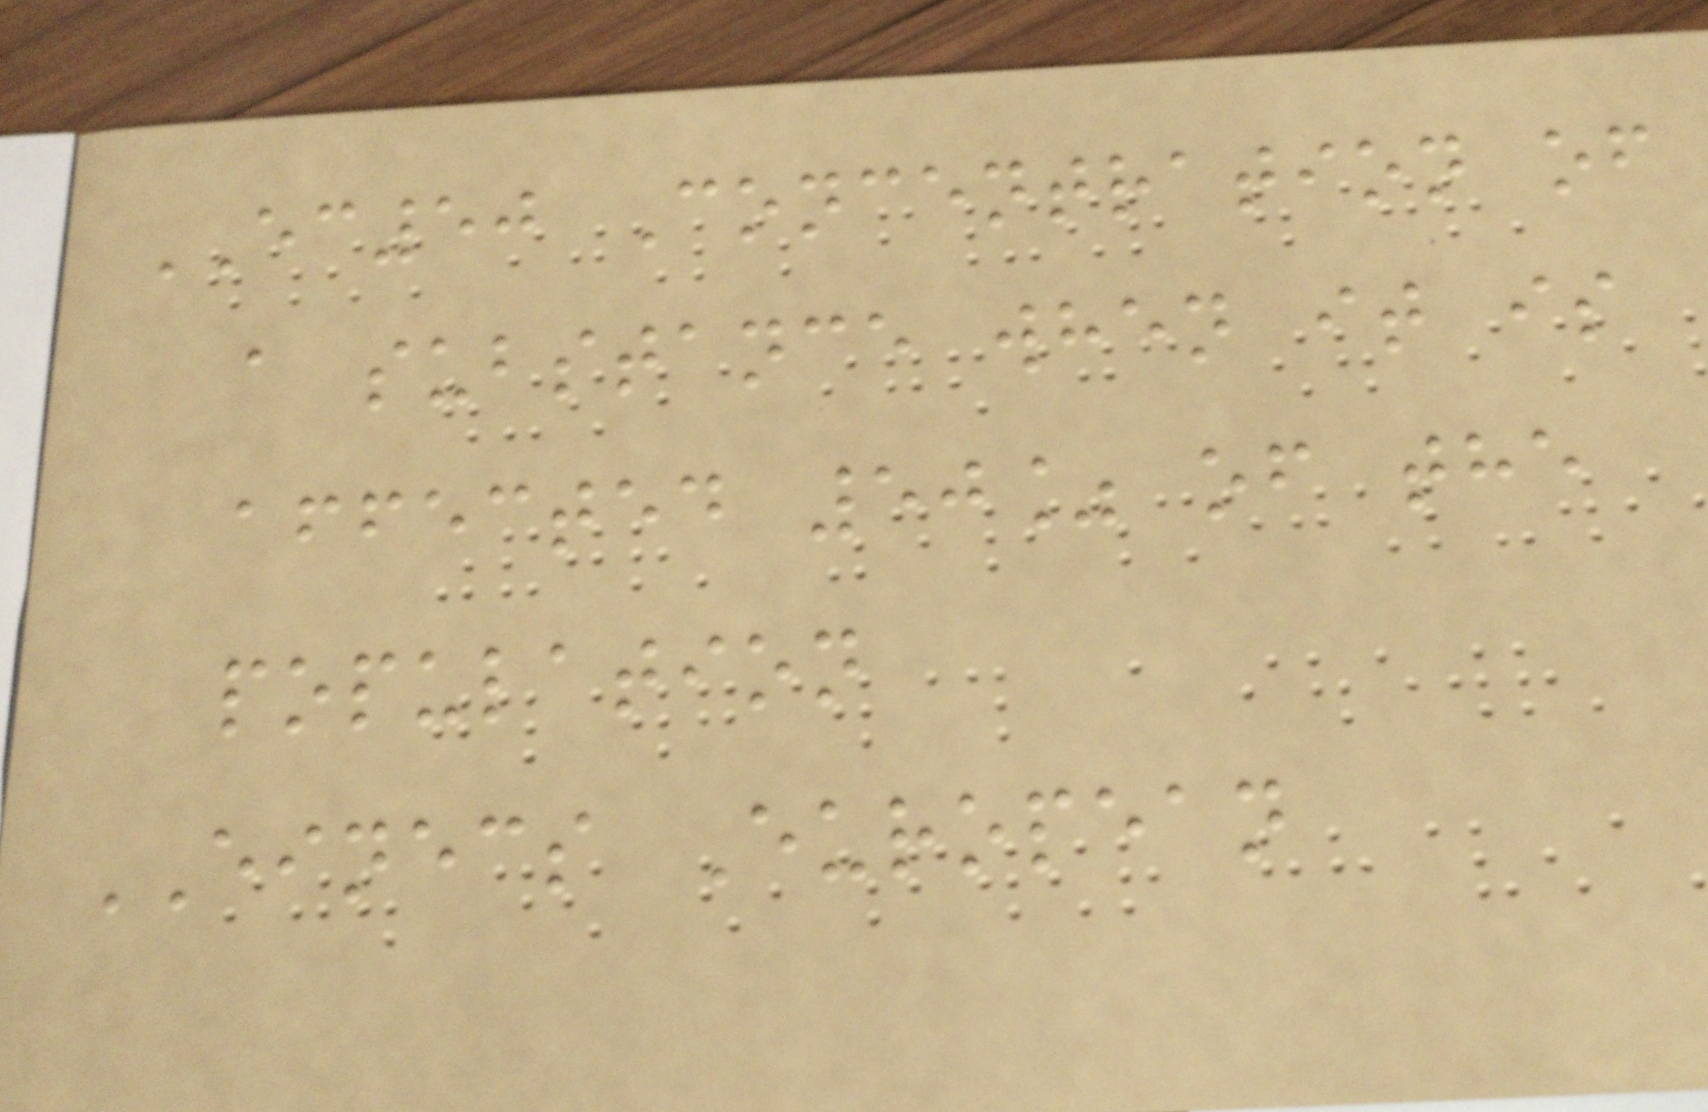EC50 Concentration of
a substance when it is
affected 50% of the
population
EINECS European
